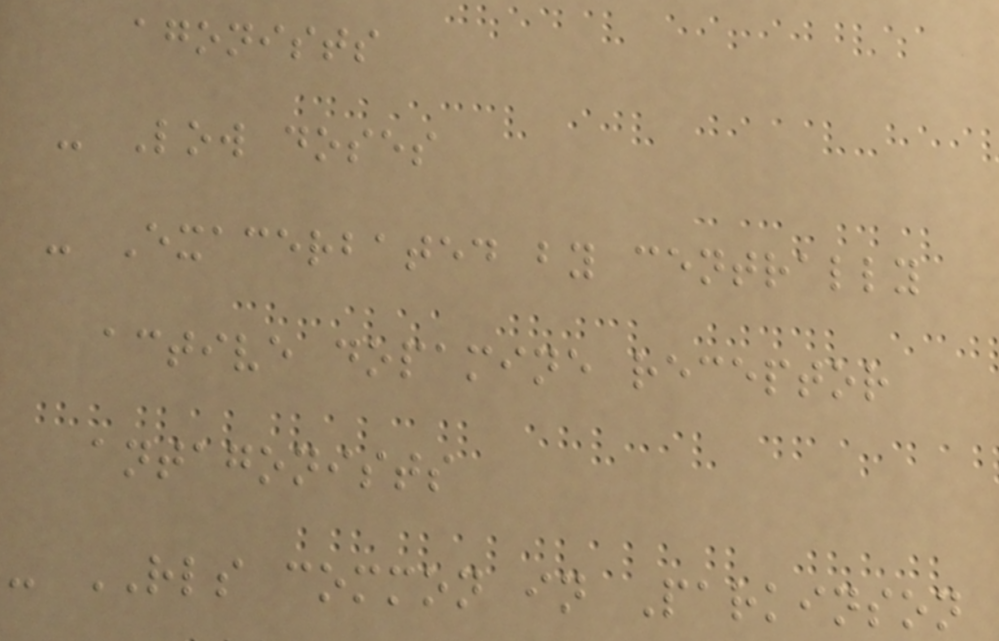agonists
- Low doses
- Exacerbated by centrally
active dopamine receptor
antagonists
- RLS common in Parkinson
